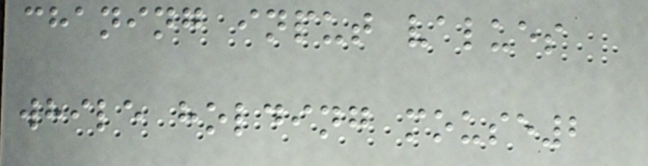chaning input values
while holding mouse2
